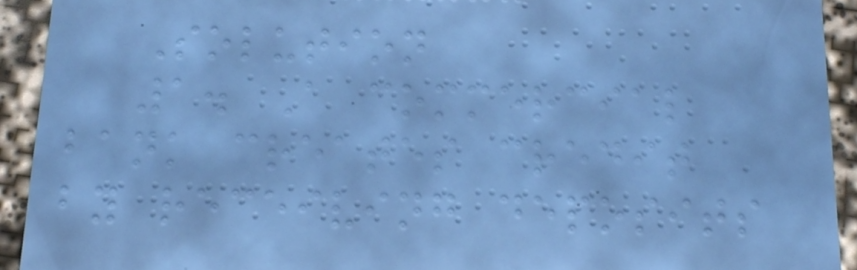Solution
1. A commercial
bank creates credit
by receiving deposits
